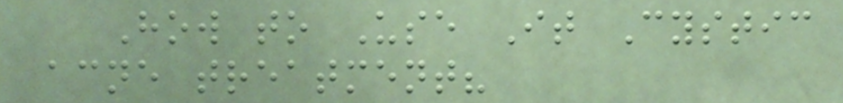How to Use It Cystic
acne treatment?
